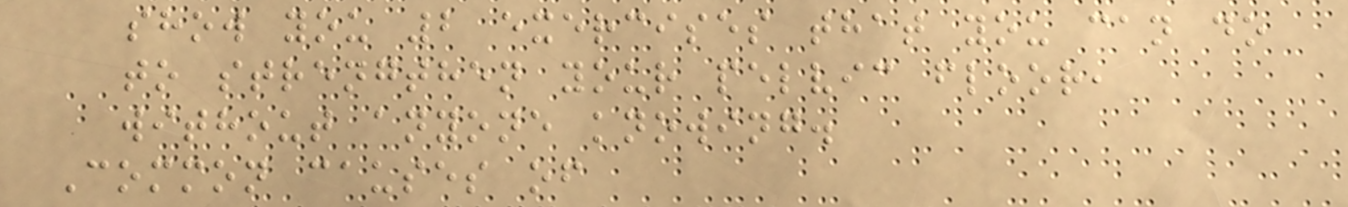show you 2 exercises that you can do
to strengthen your pelvic floor,
without anyone knowing.
Common causes of
